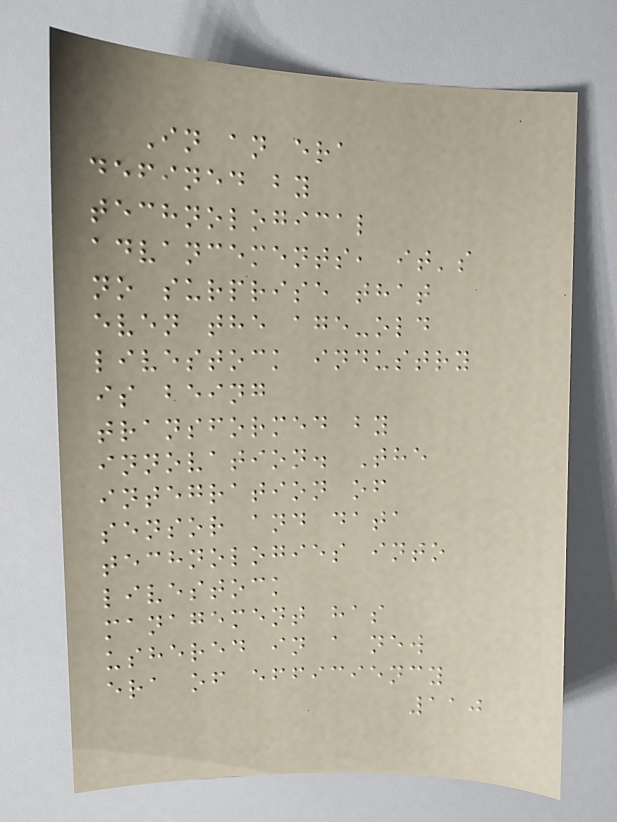In an era
defined by
technological
advancements, it's
no surprise that
even the age-old
livestock industry
is being
transformed by
innovation. The
integration of
sensor and data
technologies into
livestock
management has
ushered in a new
era of efficiency
110
